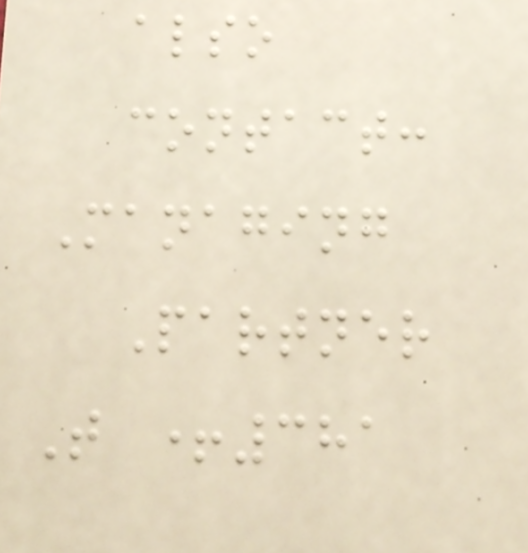also
contact:
Managing
Partner
T +381
